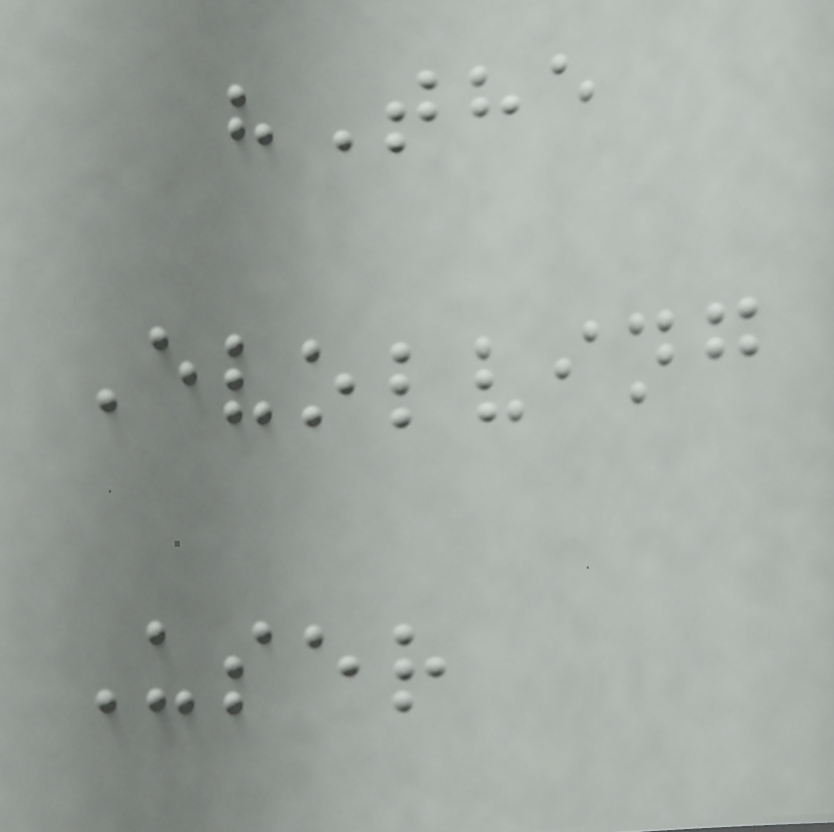"The
Evolving
User
